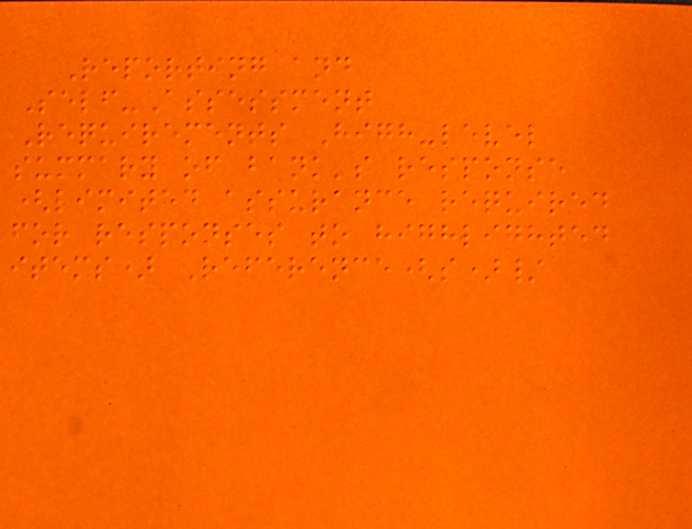Reporting and
Self-Assessment
Requirements High-level
summary of bank's response
(limited assurance required
for responses to highlighted
items) Reference(s)/
